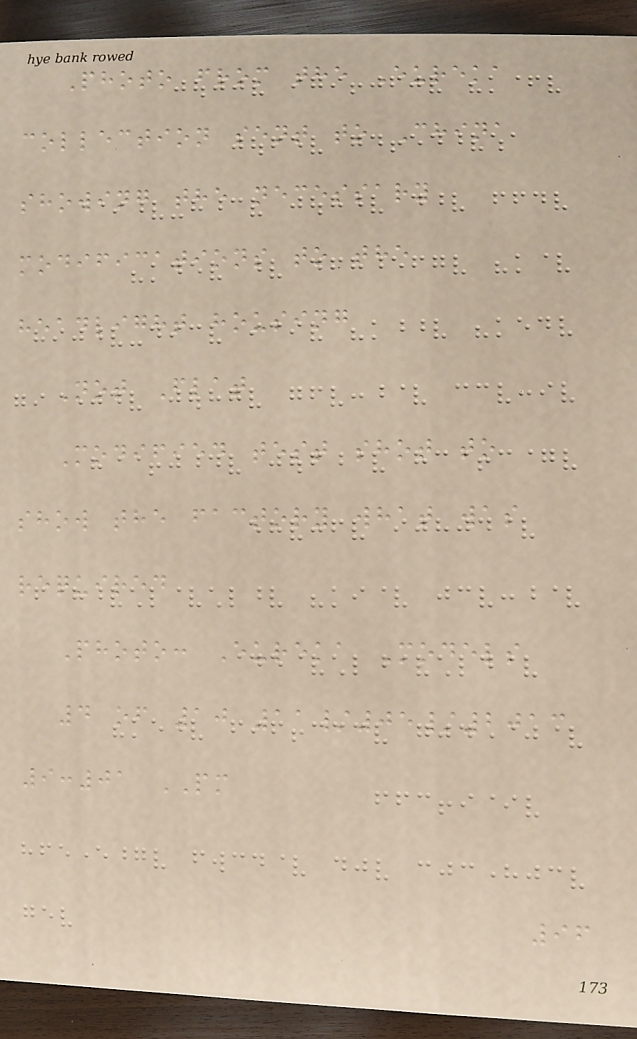Photo from the Eureka
collection sent to China
showing the necessary
modifications to the
headlight housing
Not Flat
Modified test shot to
show the factory what was
required
Photo: Eureka Models
4 of 10 11/05/2013
9:01 PM
96
